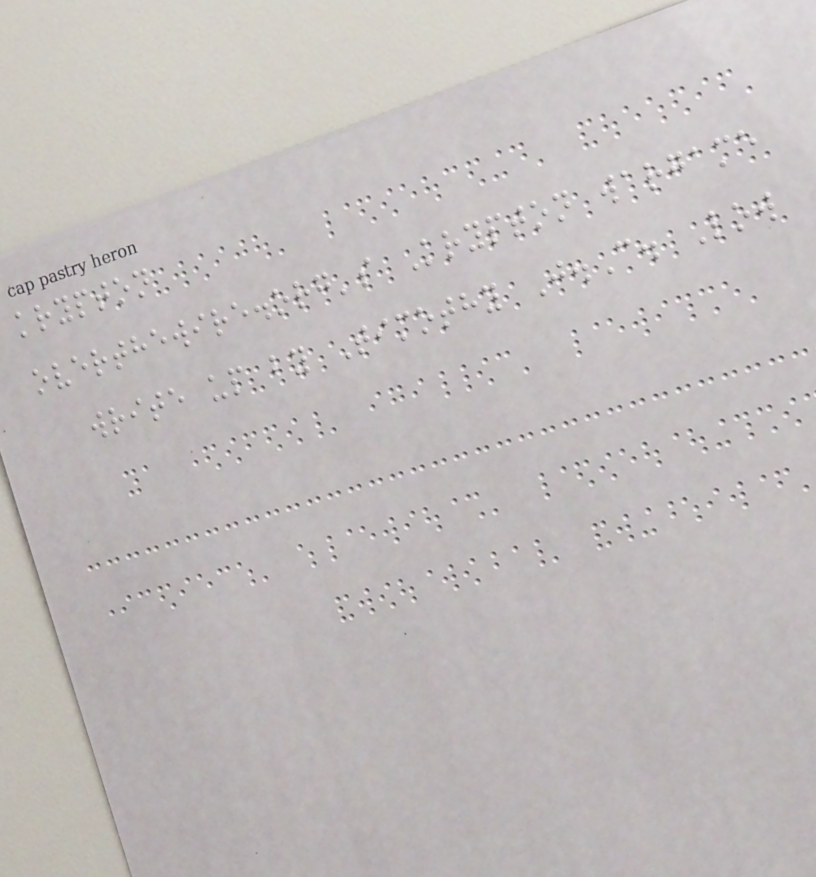krypton
overthewire.org's Krypton wargame
write up by Timothy J.C. Low
